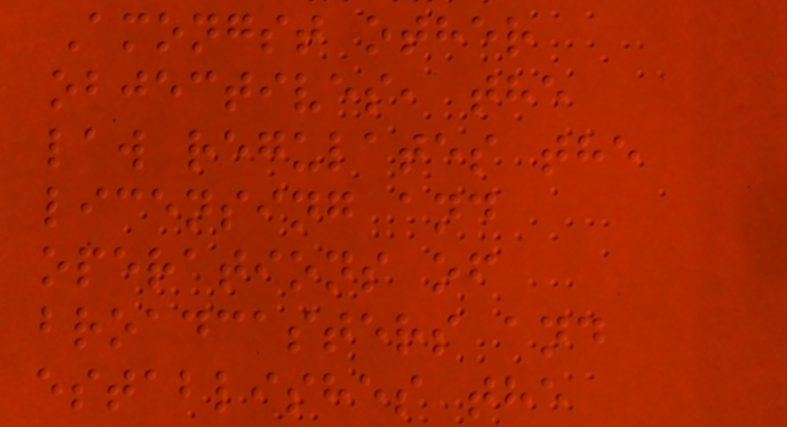Amongst other
objectives, the
law regulates the
licensing and
operations of
broadcasters and
establishes the
